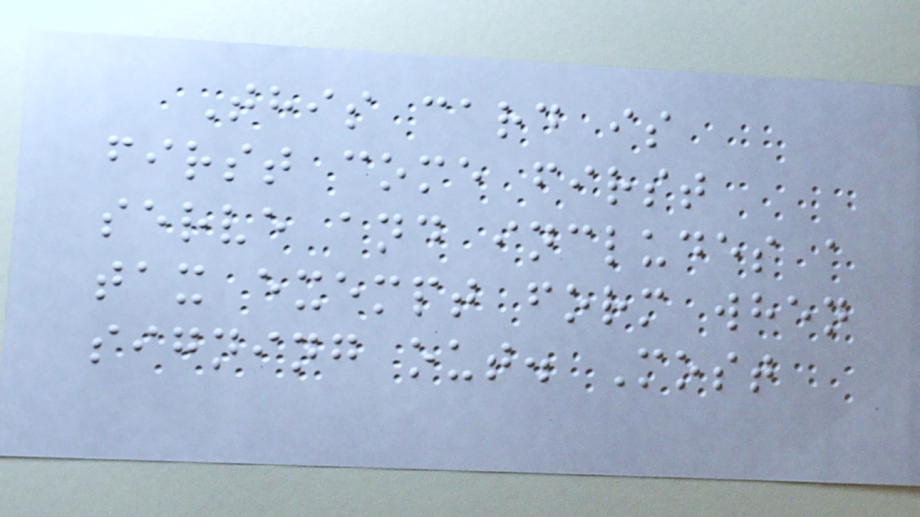This card is
first come first
serve and includes a
tax exempt form when
signing out. Most
